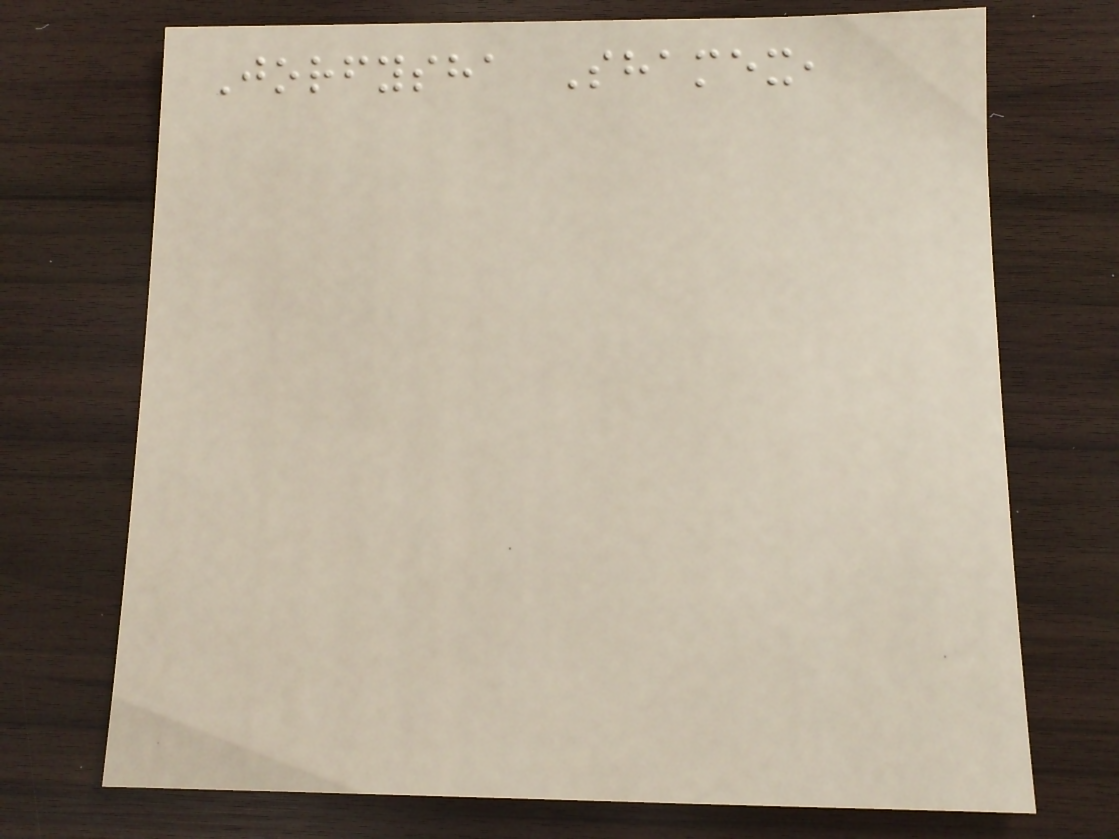Jorfysha Shamex,
